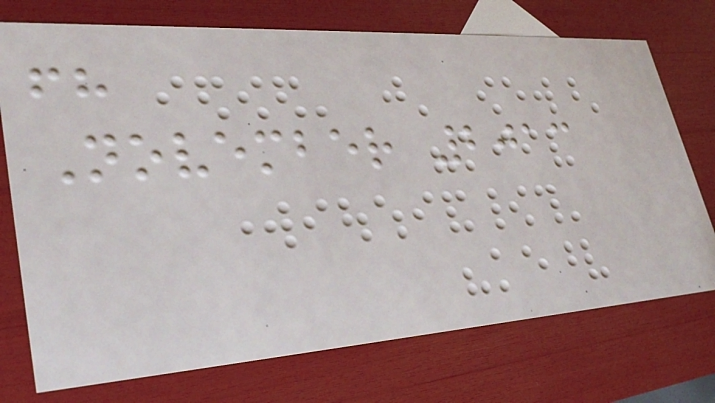fh
November 2013
